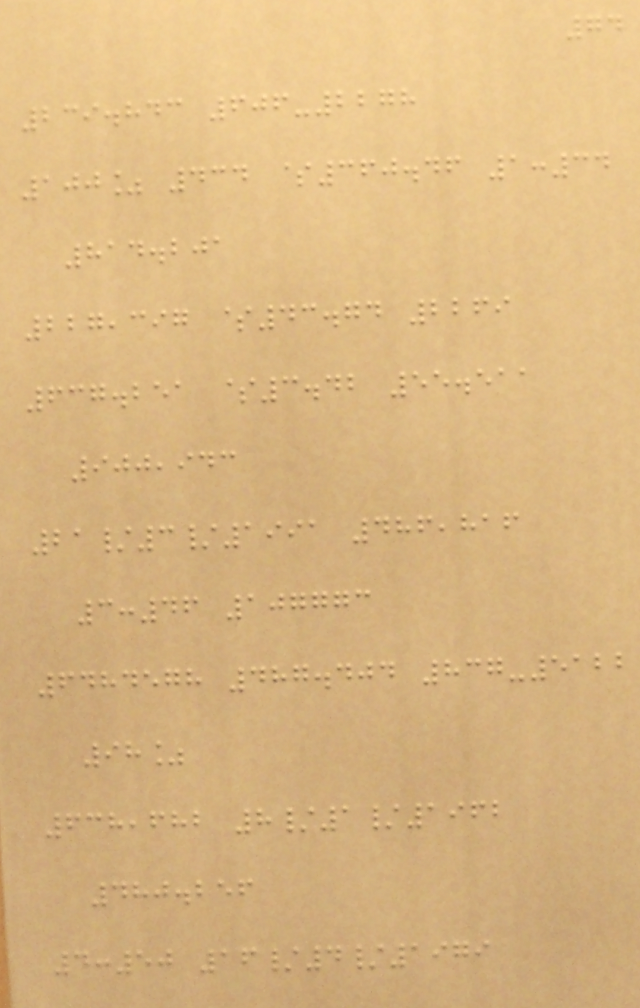74
239.843 606-2278
100% 434 $360.46 1:34
814.201
227,397 $43.74 2269
637.251 $3.42 55.511
900,943
21/3/1991 486,816
3:46 107773
6484578 487.404 837-5122
98%
638,682 8/1/1962
480.256
4:50 16/4/1979
